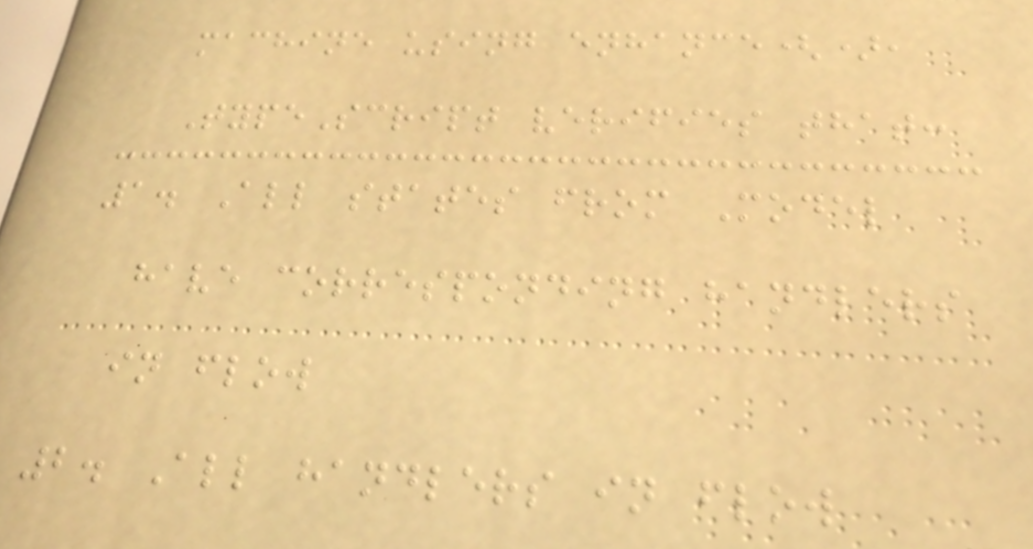machine using enhance(),
TypeScript verifies that:
1. All states from Model
have corresponding handlers
in flow
2. All handlers in flow
